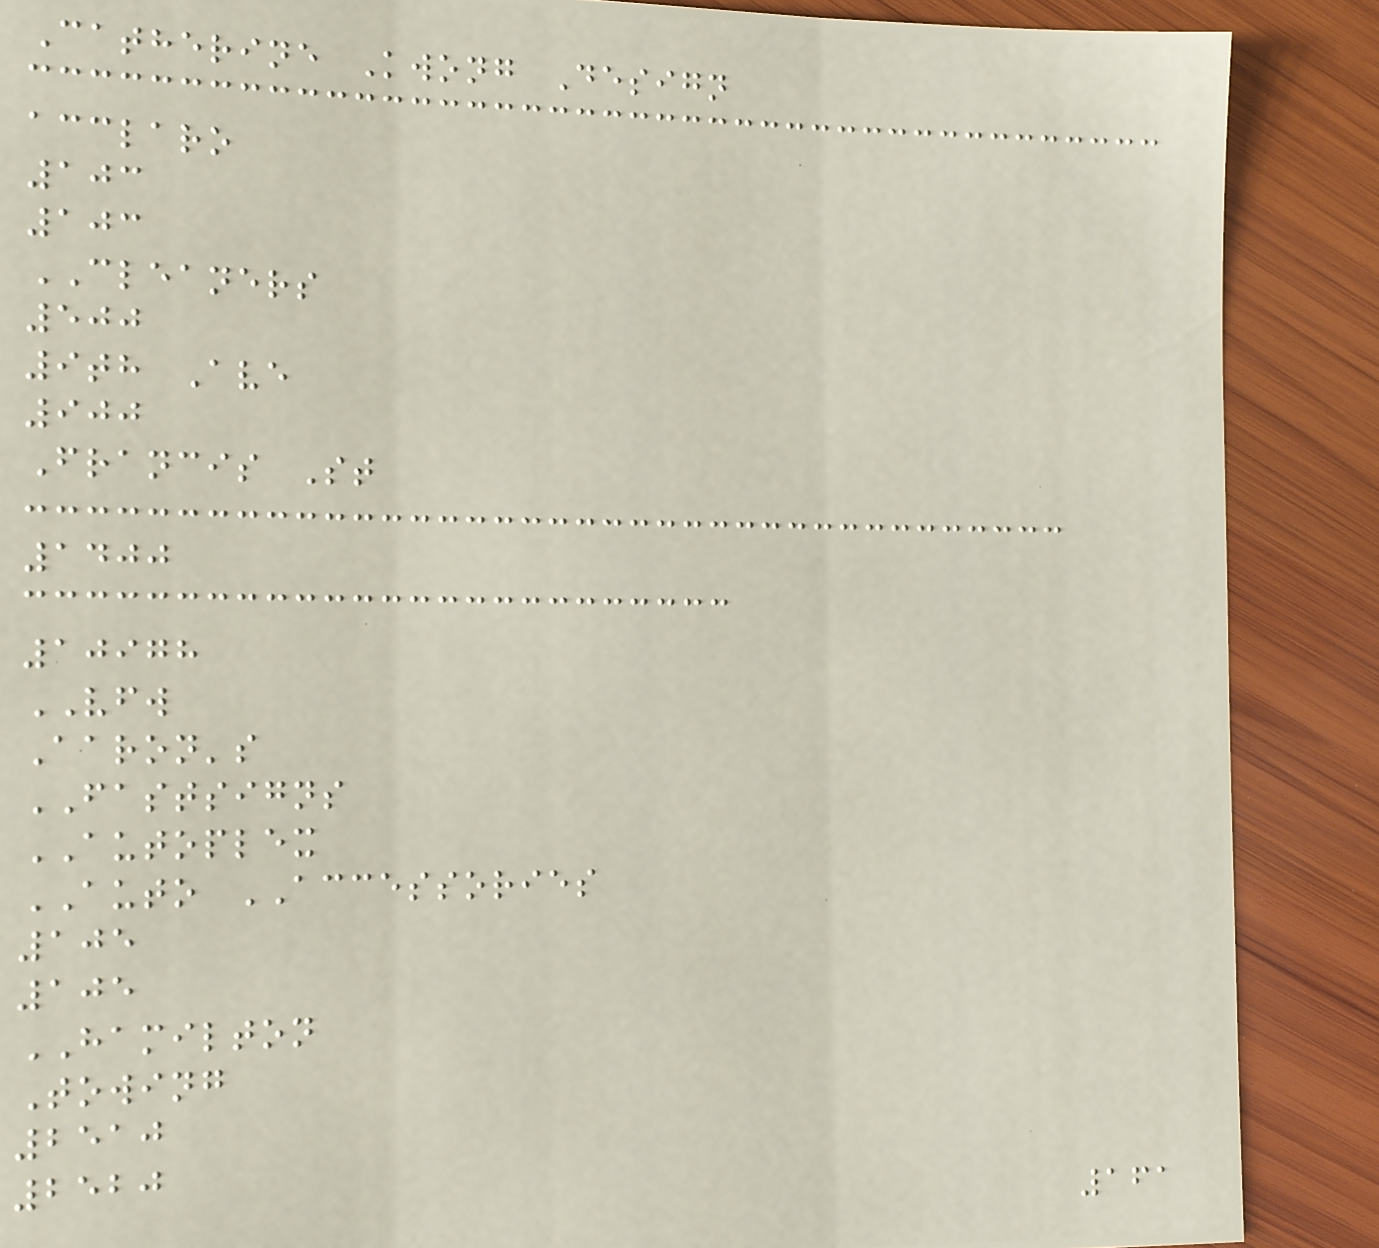Catherine Kwong Design
acclaro
103
103
CLEANERS
500
9th Ave
900
Francis St
1400
10978
VFW
Aaron's
FASTSIGNS
AUTOPLEX
AUTO ACCESSORIES
105
105
HAMILTON
Towing
2510
2520
161
